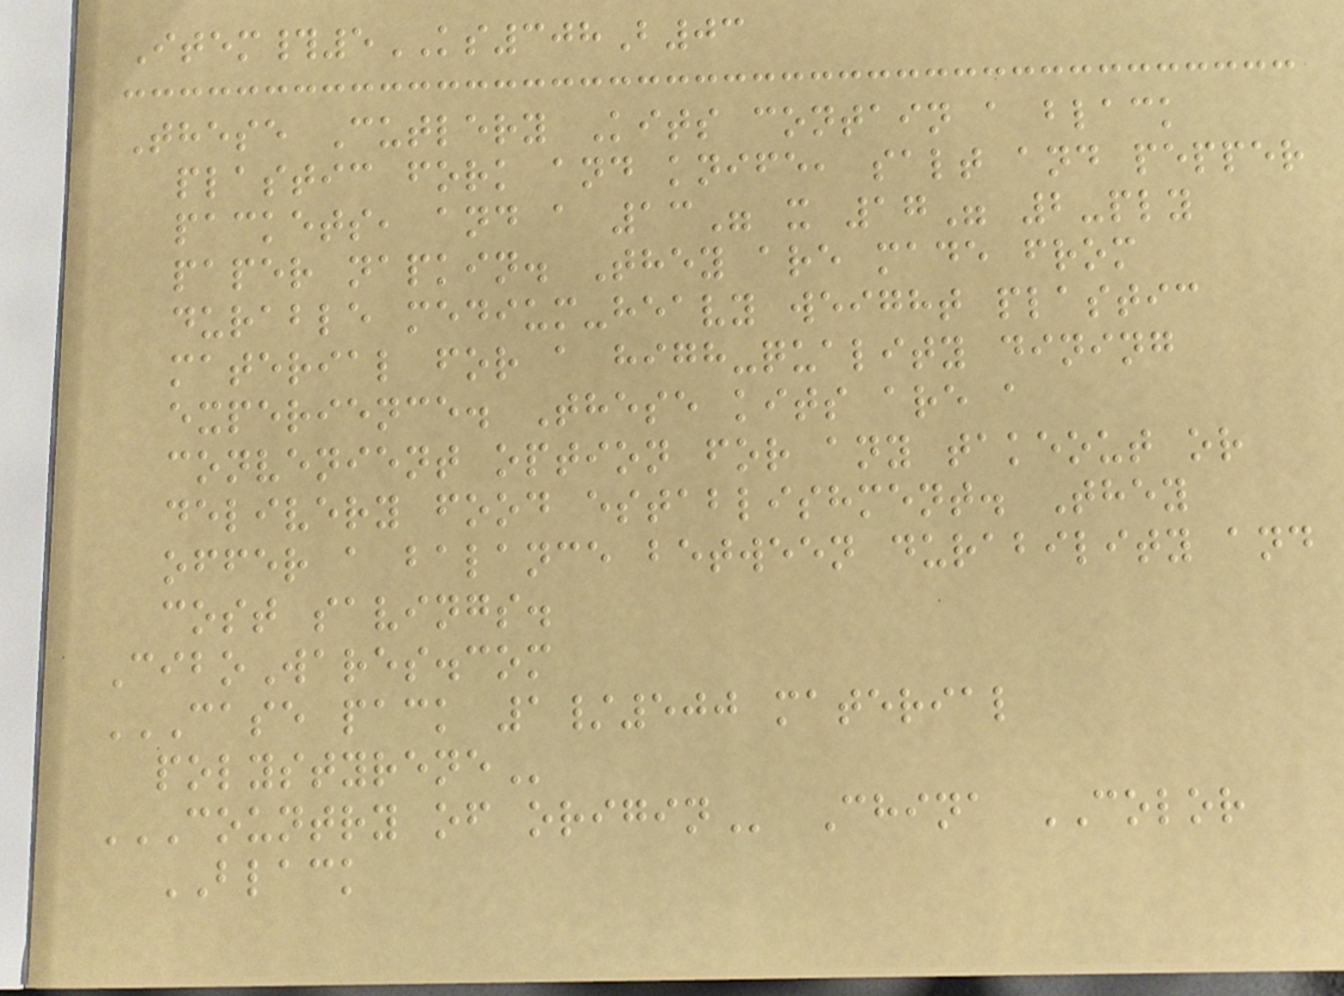Item#5KS308B03
These Cutlery Kits contain a black
plastic fork and knife, salt and pepper
packets, and a 13" x 17" 2-ply
paper napkin. They are made from
durable medium-heavy weight plastic
material for a high-quality dining
experience. These kits are a
convenient option for any takeout or
delivery food establishment. They
offer a balance between durability and
cost savings.
CiboWares.com
CASE PACK 1/500 MATERIAL
POLYSTYRENE
COUNTRY OF ORIGIN China COLOR
BLACK
